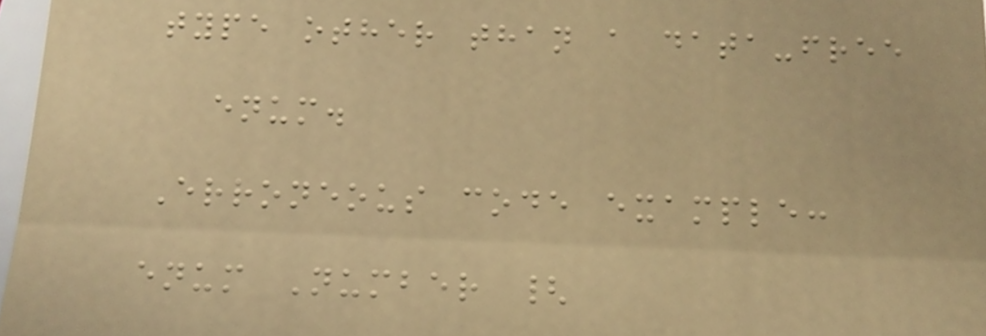type other than a data-free
enum.
Erroneous code example:
enum Number {
